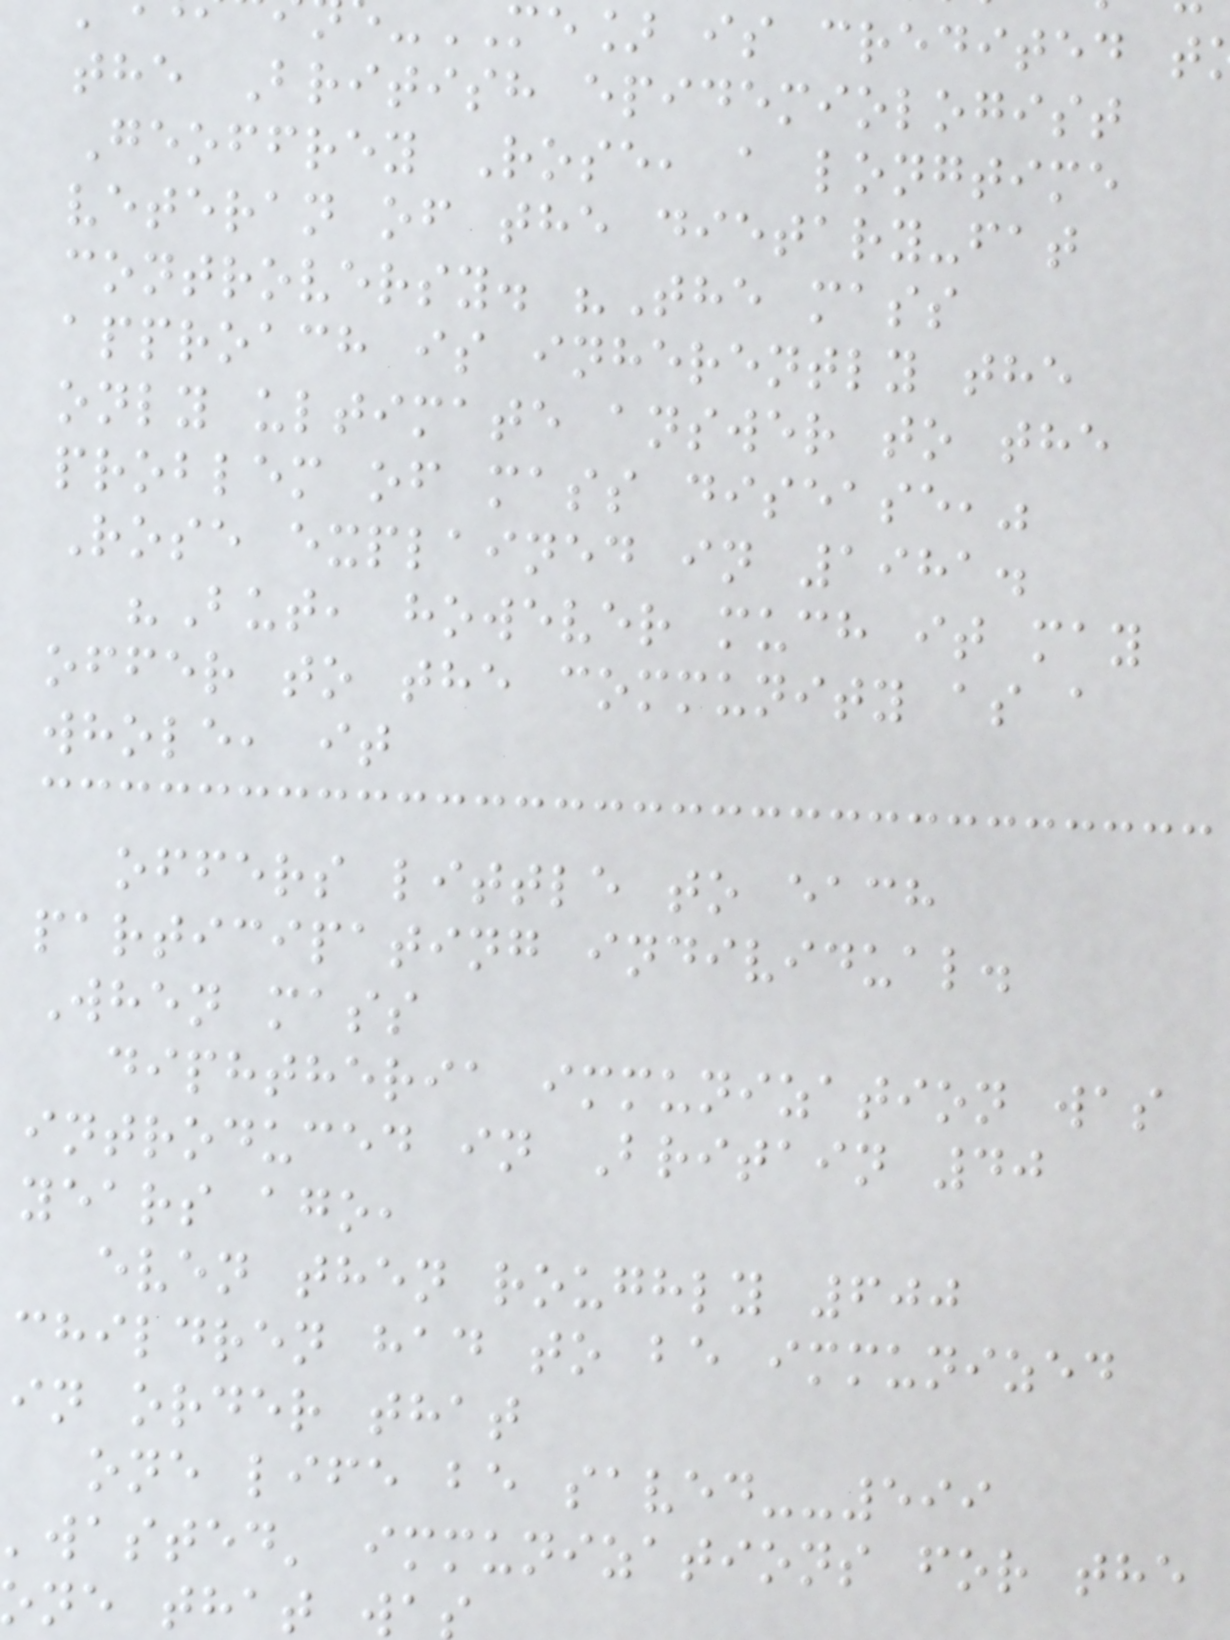me] is credited t
the British epidemiologist
Geoffrey Rose, a longtime
veteran of the dietary-fat
controversy. "The mass
approach is inherently the
only ultimate answer to the
problem of mass disease,"
Rose explained in 1981.
"But, however much it may
offer to the community as a
whole, it
offers little to each
participating individual.
When mass
diphtheria immunization was
introduced in Britain 40
years ago,
even then roughly 600
children had to be immunized
in order that
one life be saved--599
'wasted' immunizations for the
one that w
